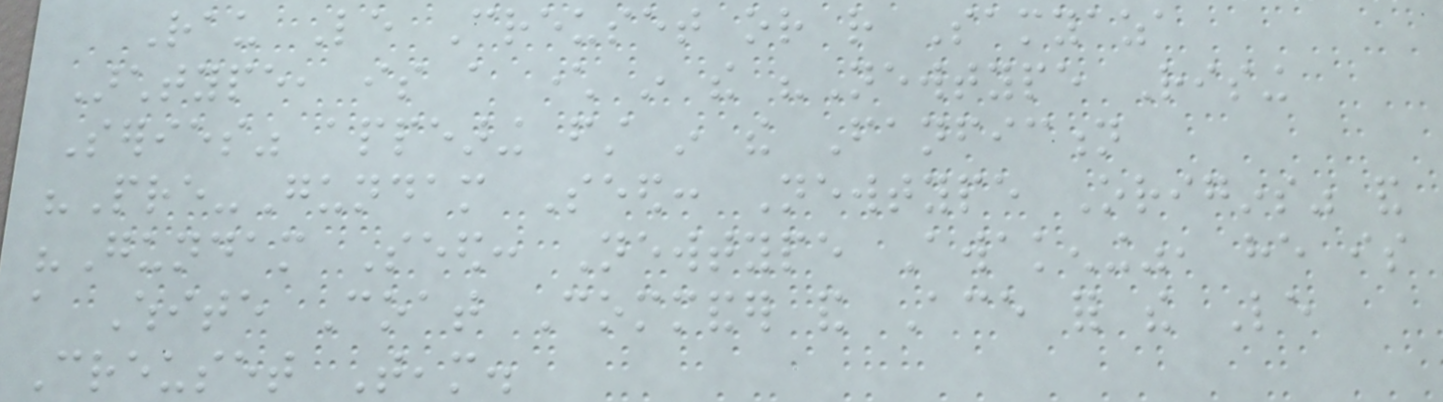Rau Le Creuset or rather Samyaza
Archtype, is a character in the "Newtype Rising
Series" appearing first in the Fanfiction
"Pre-Gundam Seed: Newtype Origins" and
"Gundam Seed: Newtype Awakening", he is
a White Coat Commander and Ace for the Le
Creuset Team.
